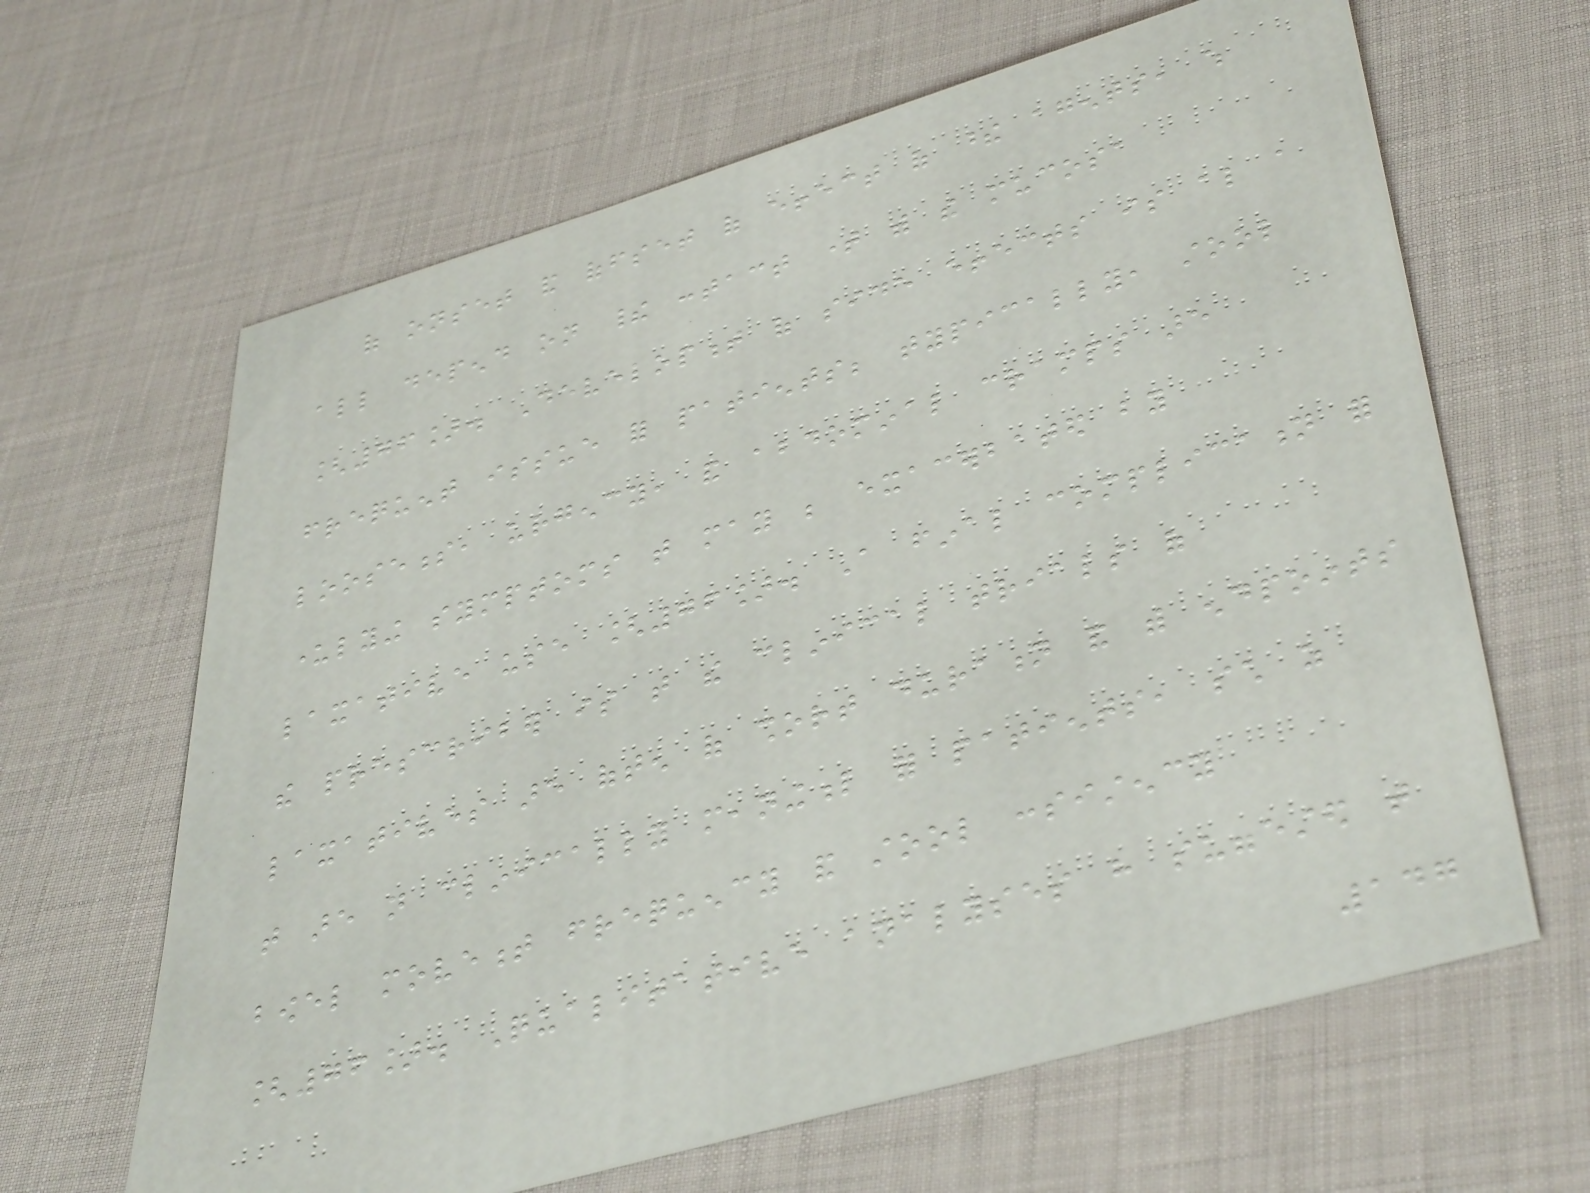of onset and offset of effect of these agents, which
all depend on their contact time with the mucosa
[76]. Development of side effects is also a
frequent issue for patients; typically, stool
looseness, urgency, and abdominal cramps are
underlying symptoms that may be exacerbated by
laxative use [76]. A final complication for
the prescriber is that the clinical trials of
laxatives are often of short duration and with endpoints
that are not clinically meaningful for patients, such as
bowel movement frequency and stool consistency
[76]. Qualitative analyses have suggested that
147
